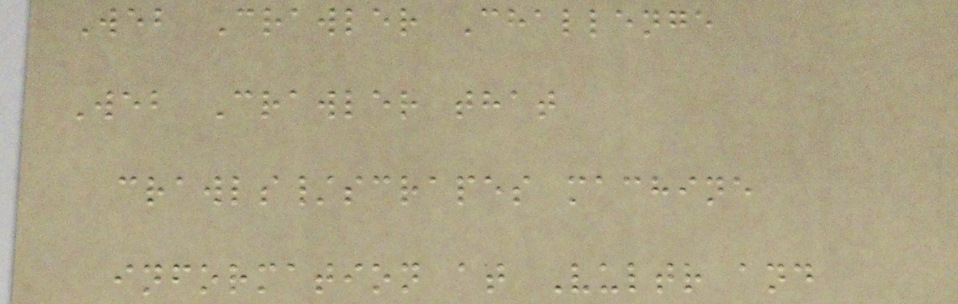Web Crawler Challenge
Web Crawler that
crawls/scrapes machine
information at Vultr and
